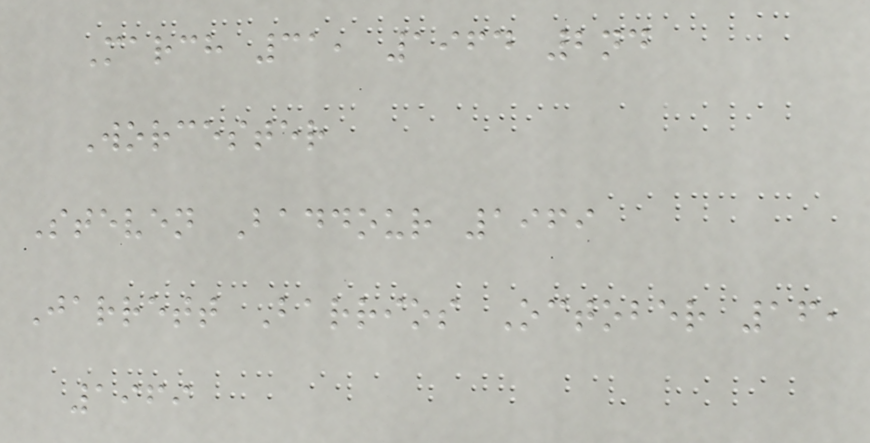March 31, 1964 2nd
Worcester
Steven Baddour 1969
Jarrett Barrios October 16,
1969
